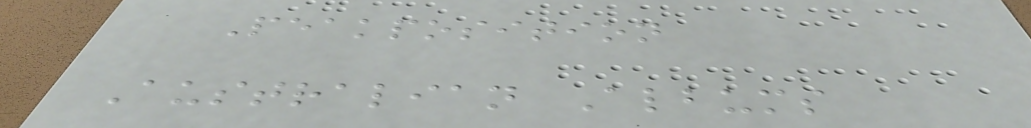Peakposition
Australian Albums
